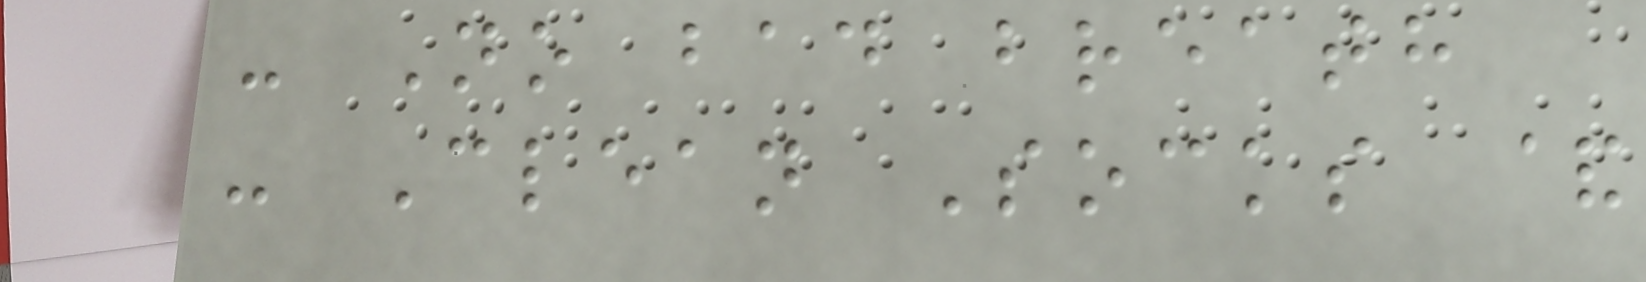- No bad breath
- Clean Socks &
